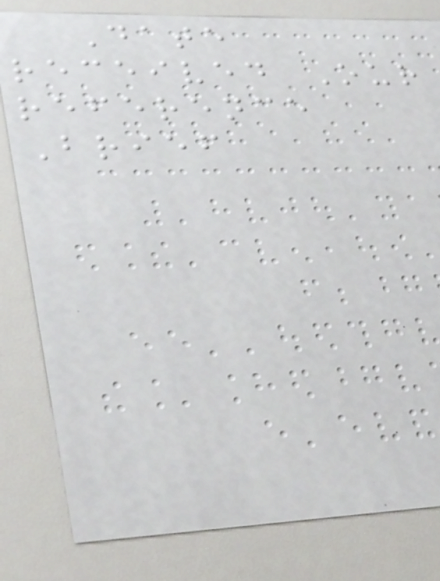Date
received Our
reference
Brief
